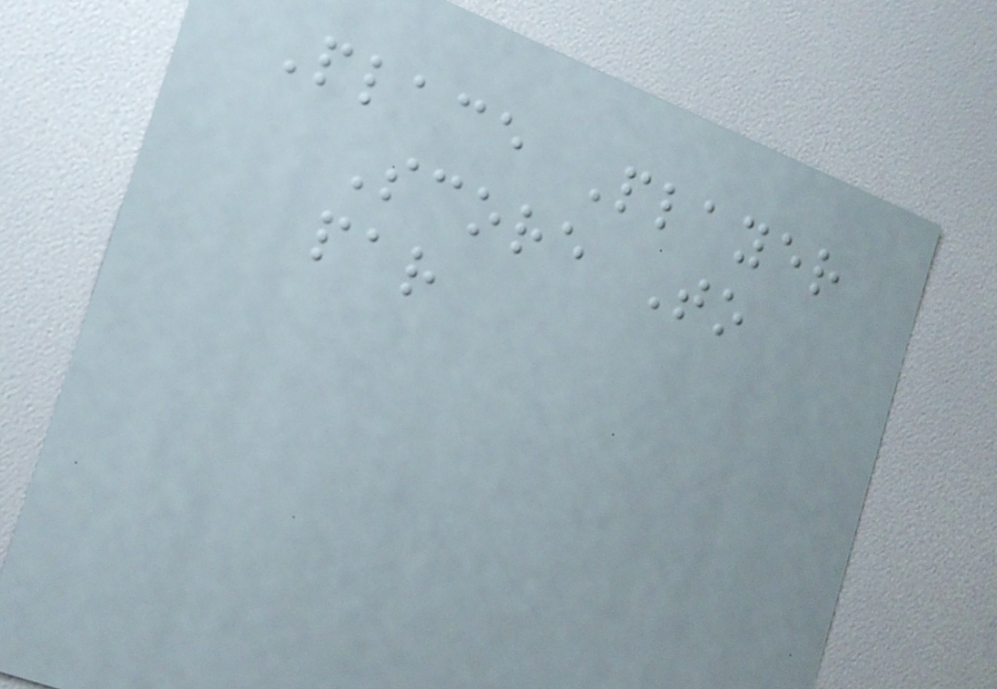Place Player
Score To
par
